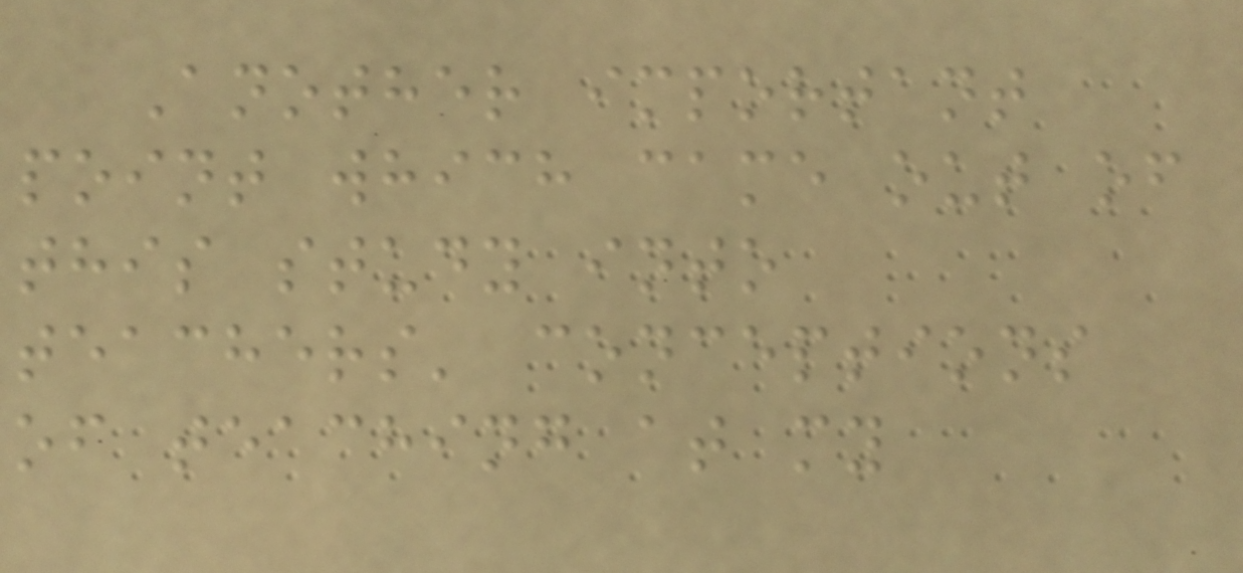Another important
point which came out of
this study into
teachers' conceptions
of teaching at my
